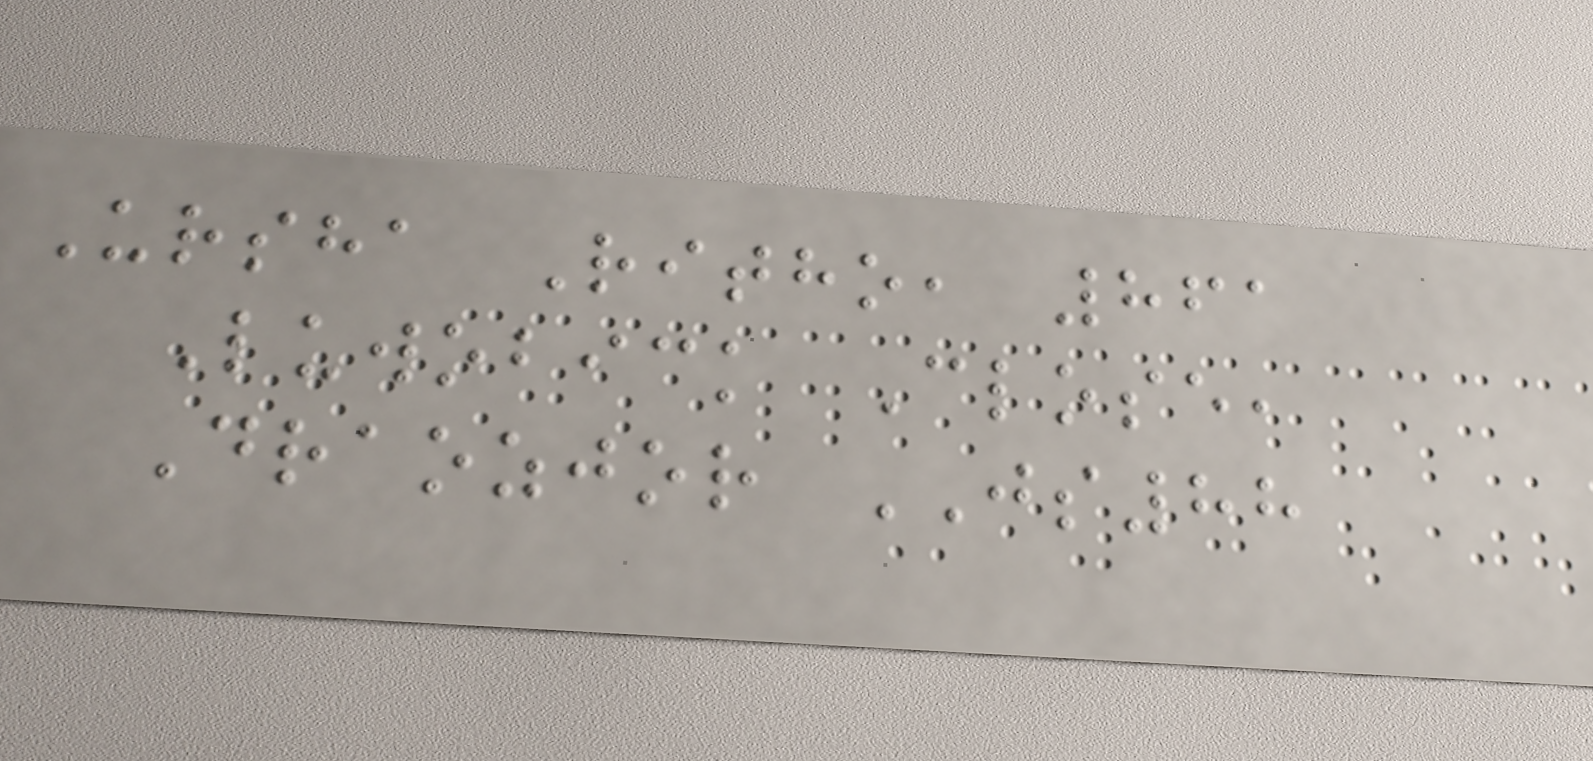Ursha Ritho, 861
Luwobick Close,
Draozjor JS88
